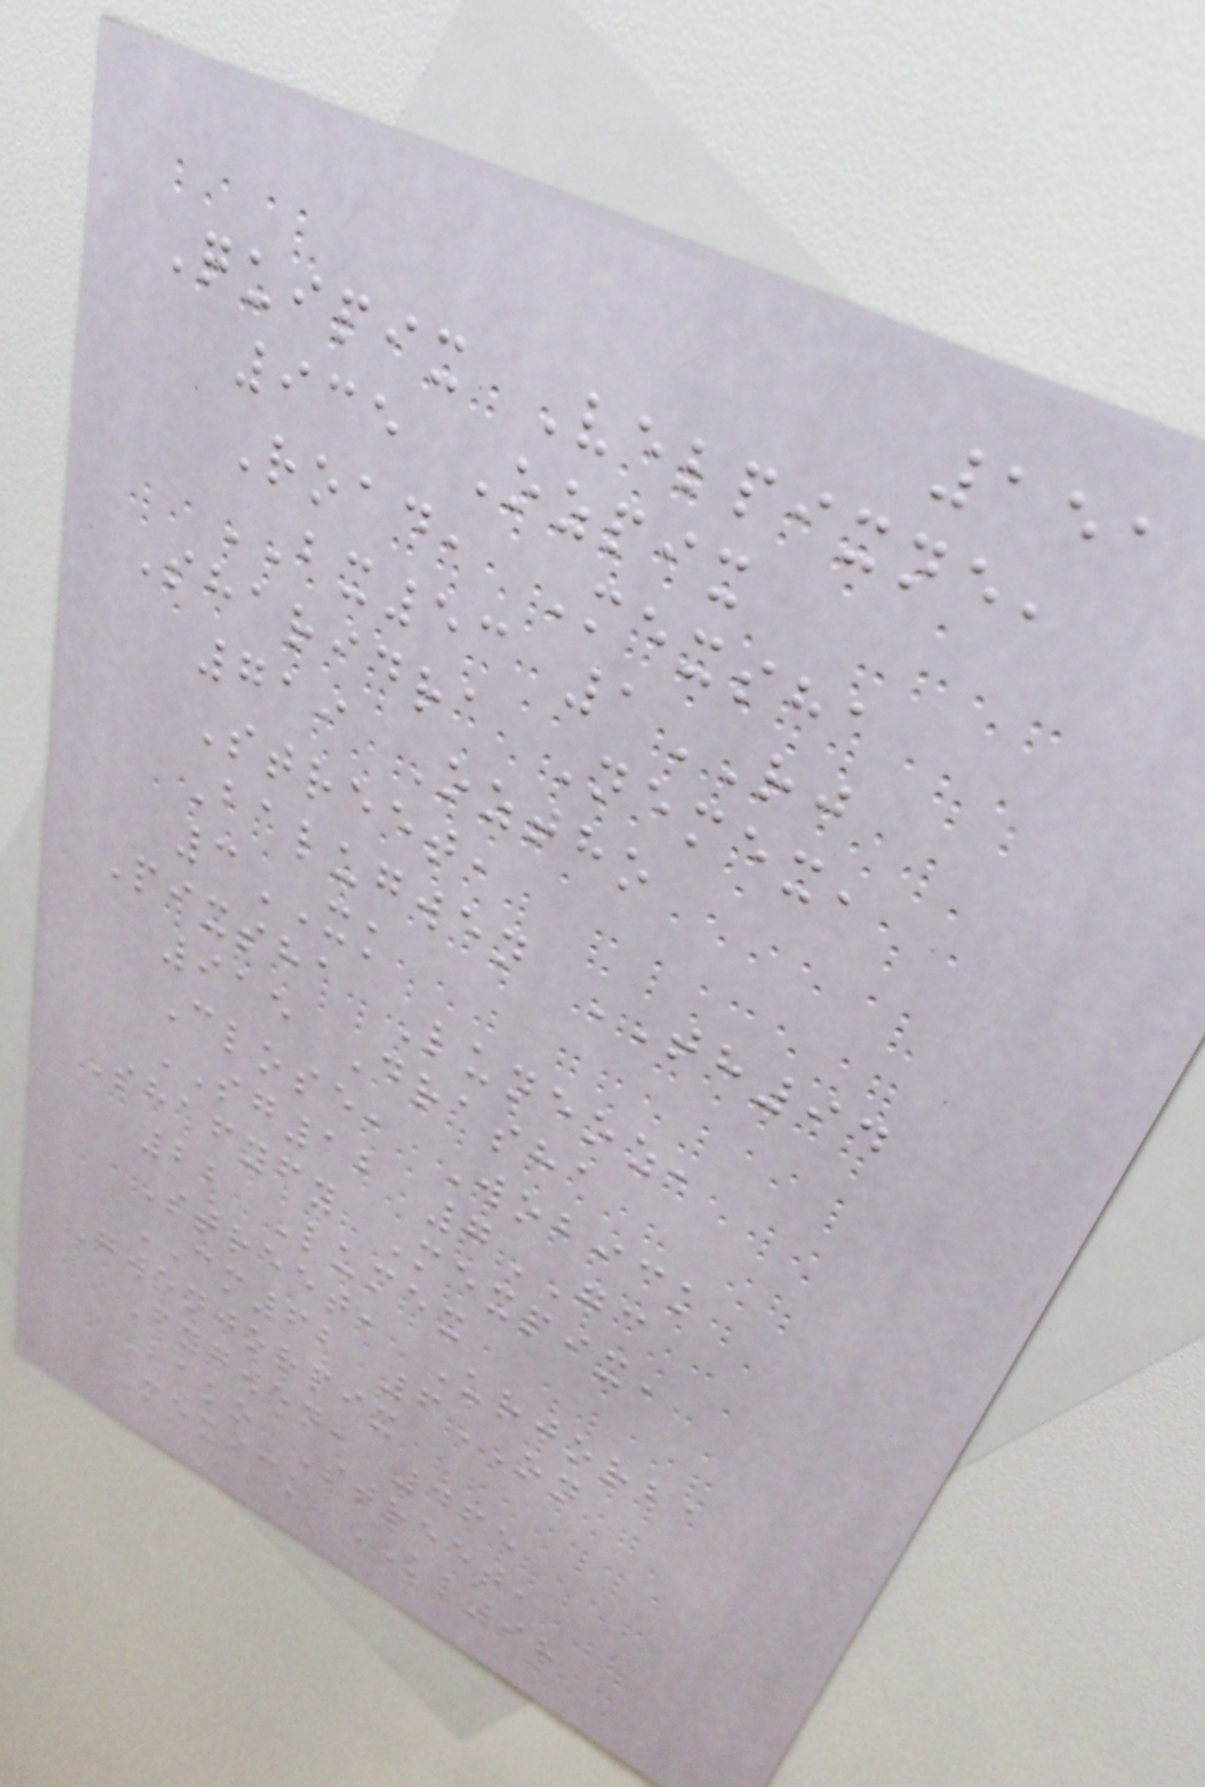151
Quipix Velpixne,
935 Ozpix
Road, Mexsha
BX53 1RJ
Sharidra Nemex,
719 Oztho
Street,
Balugwen TH94
3XK
Pixsha Luneoz,
915 Drasha
Close, Wobick
SG12 7GC
Shafyfy Mexpix,
22 Lumex
Street, Urjorba
CM62 6ON
Gwenjorpix
Fygwen, 465
Bako Street,
Mexick KL98
